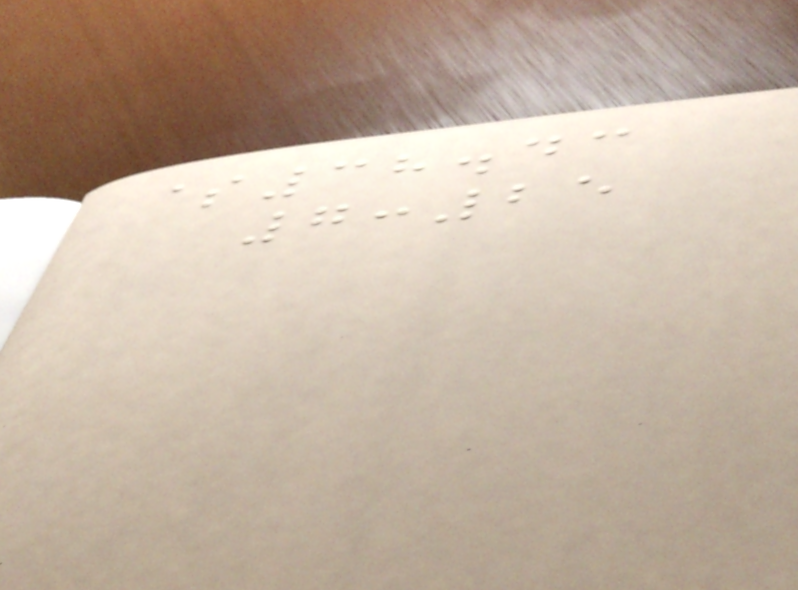$38.43
7:25
